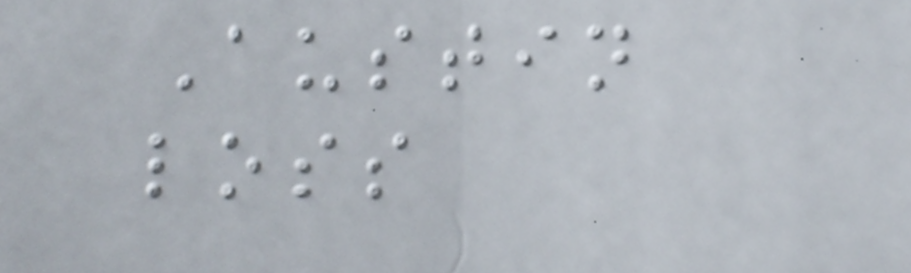Austin
loss
